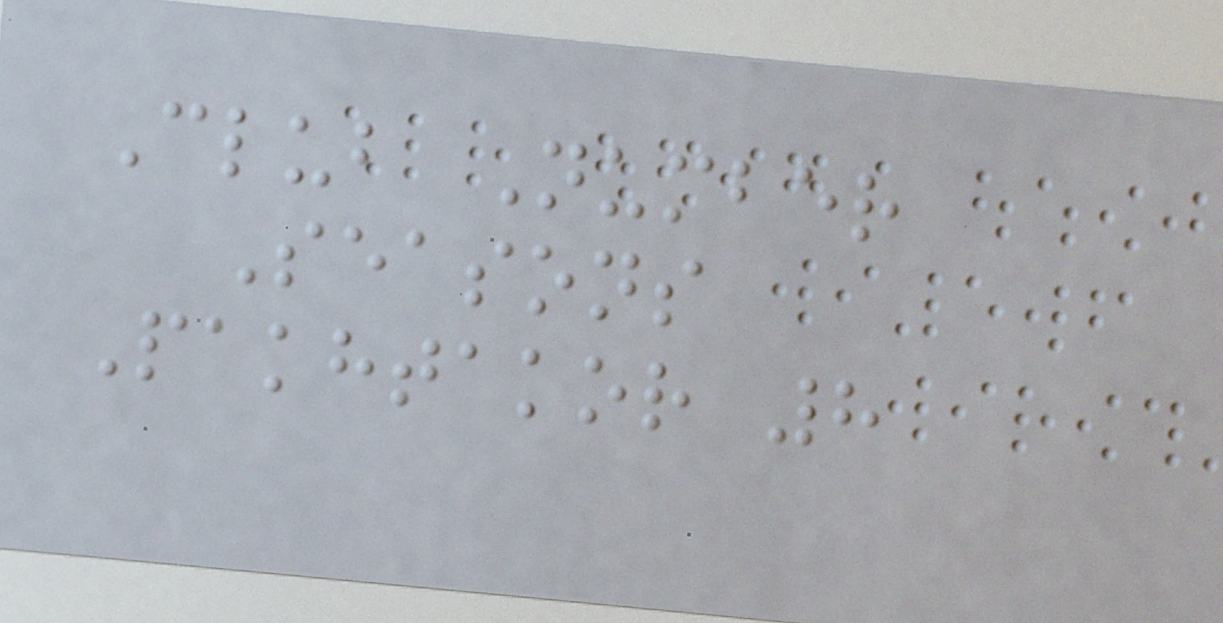Club Number
Seasons
Pakhtakor 8
